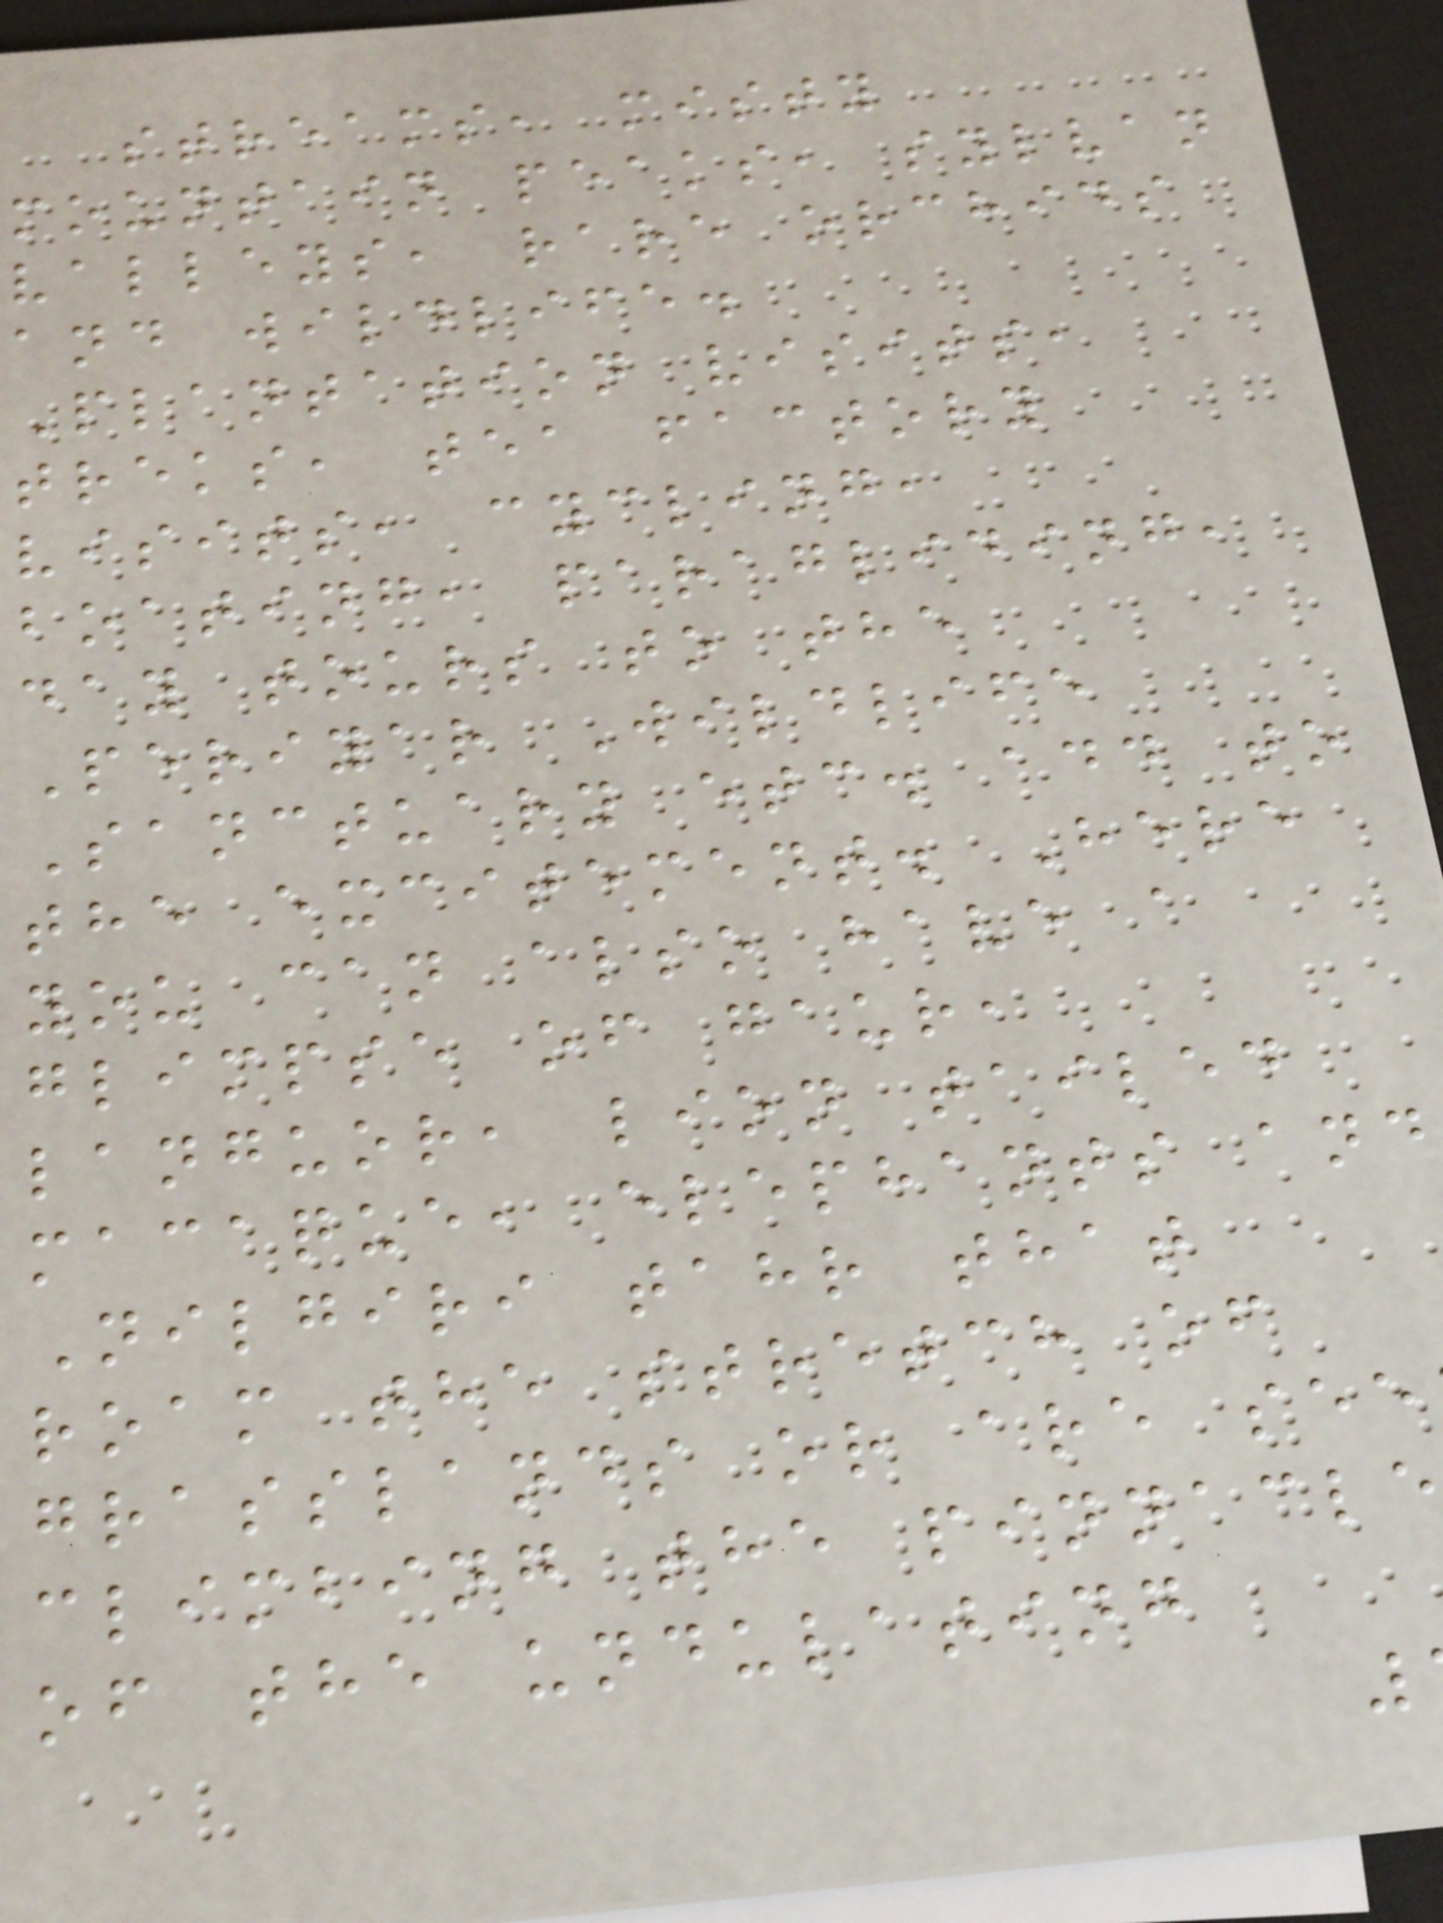streams, misty
mountain peaks, sylvan
valleys, rare orchids
and wildlife.
Plantation visits,
treks, tea factory
visits, cycling,
boating, paragliding,
day tours to the
Periyar Wildlife
Sanctuary etc. add to
the excitement. Here
you can also have a
glimpse of gaur,
languor, lion tailed
macaque, elephants and
Nilgiri tahr that
roam the stretch of
grasslands or are see
climbing the pinnacle
of the undulating
